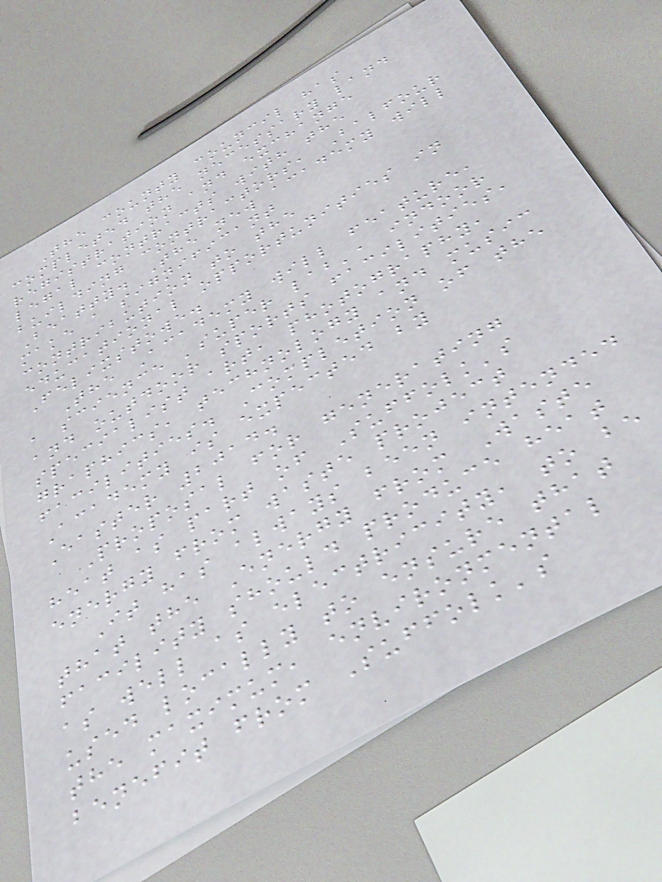The county council has
completed the necessary land
registration and exchange
legal contracts with the
building contractors, Balfour
Beatty. The new academy will
make a significant
contribution to the
educational opportunities in
Felixstowe.
The Academy will feature,
a science 'super lab', indoor
and outdoor sports facilities,
specialist art, photography,
graphics, technology and music
facilities. Completion of the
Academy is expected by
Easter 2014.
Proposal for generating
heat as part of Suffolk's
energy from waste project
It has always been intended
that the Energy from Waste
facility should produce heat
as well as electricity, to be
used locally to ensure that
the maximum, environmental
benefit from Suffolk's
